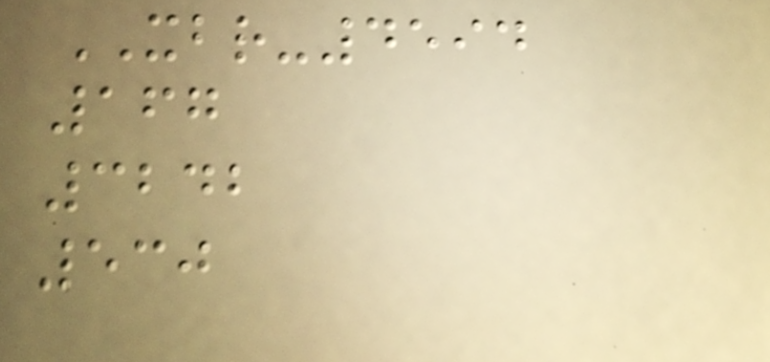XBR-4594
167
3242
530
